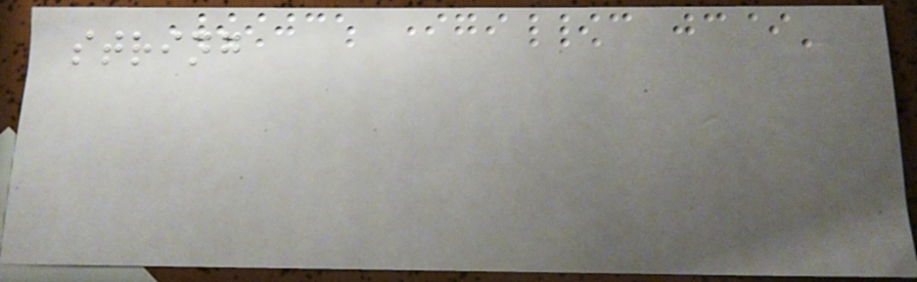string
